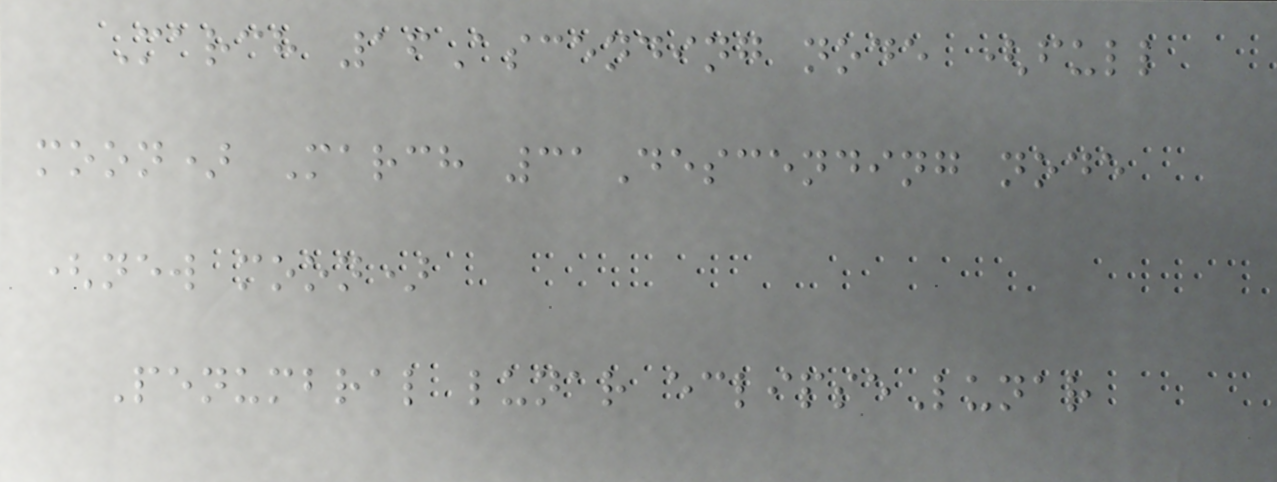March 16Ascending node (full
moon) March 31Descending node
(new moon)
Penumbral lunar eclipseLunar
